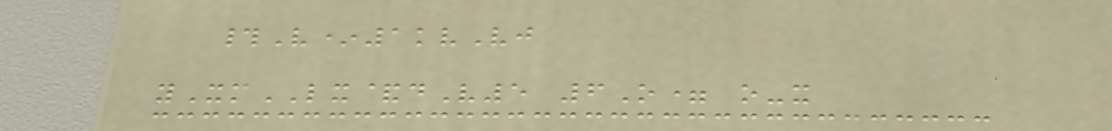#V*1kvVj
yXmLX&dV5 6O= o-x
